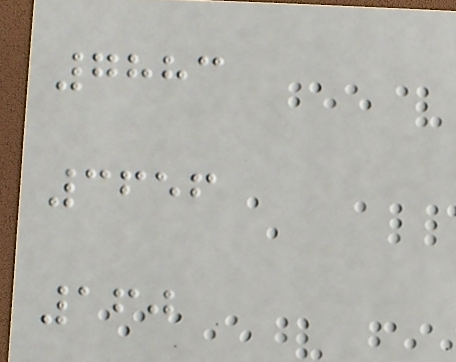7883
3656
160
